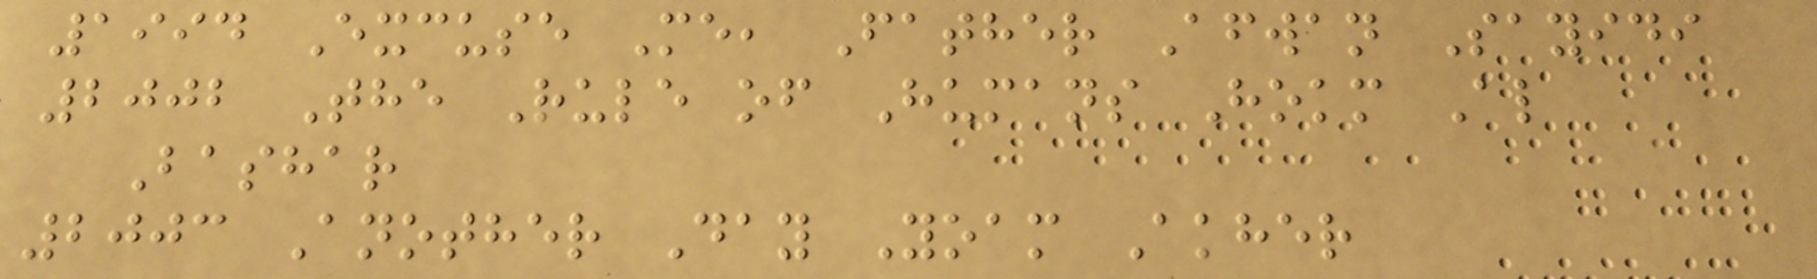1994 Excuse Me, Father Afwan Sayidi
2002 The Rule of Humans Hokm Al
Bashar
2003 Another Day Yoam Akher
